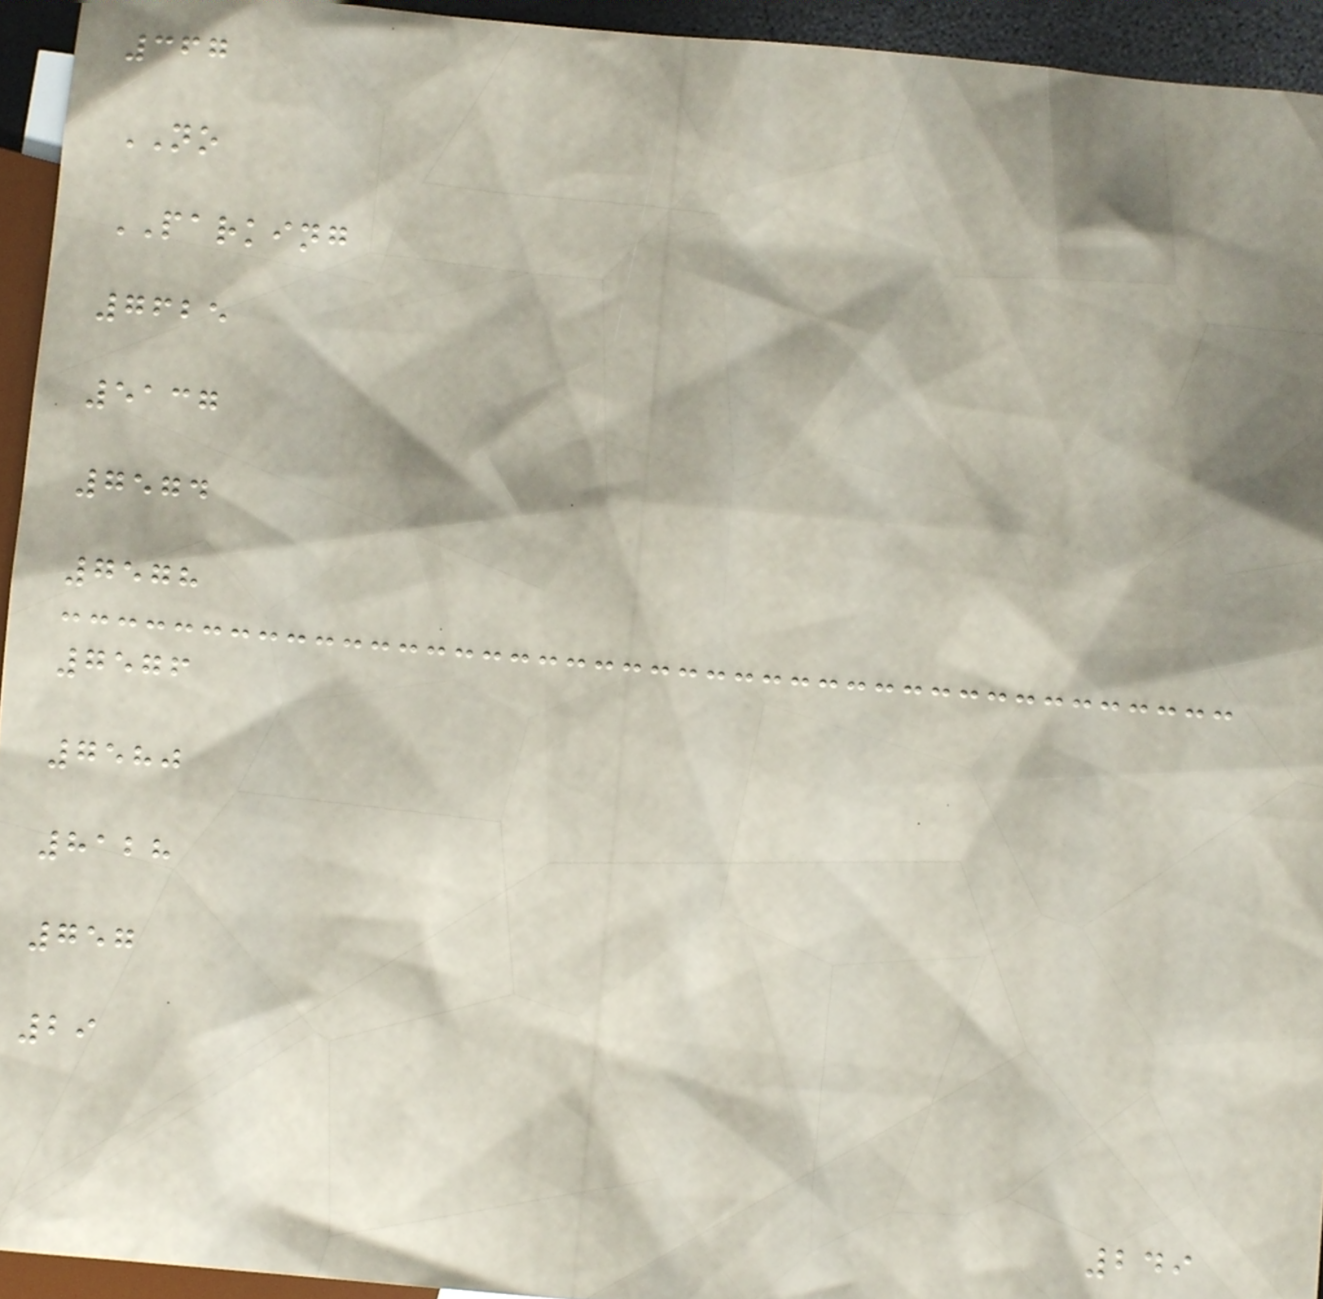367
NO
PARKING
7625
5137
7574
7578
7576
7580
8128
757
29
249
